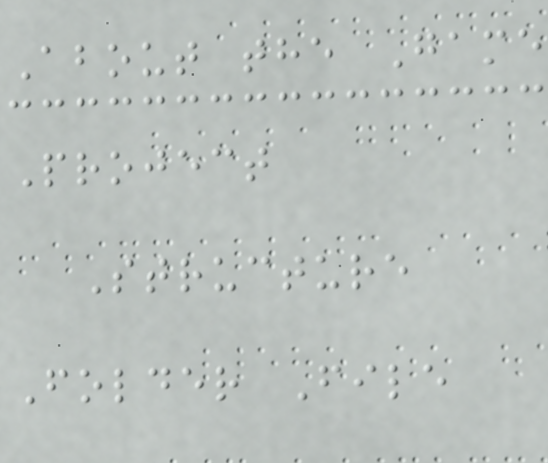About the Game
Project
Structure
Folder File
